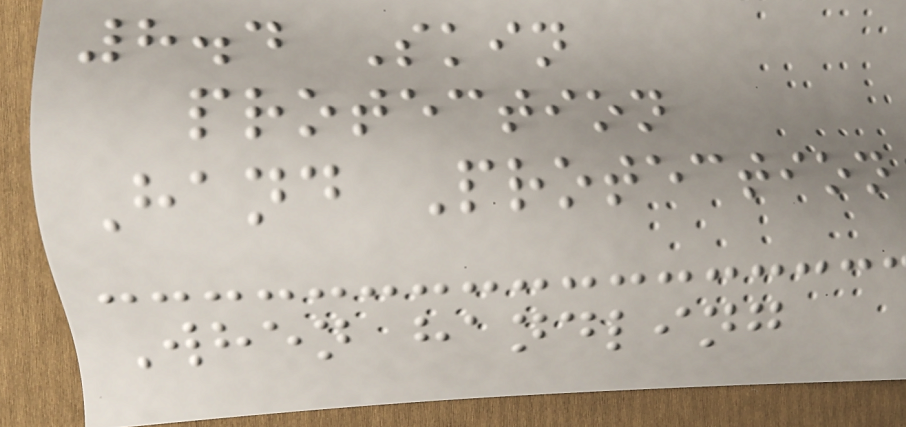8.4 Skin
protection
Hand Protection
When handling
